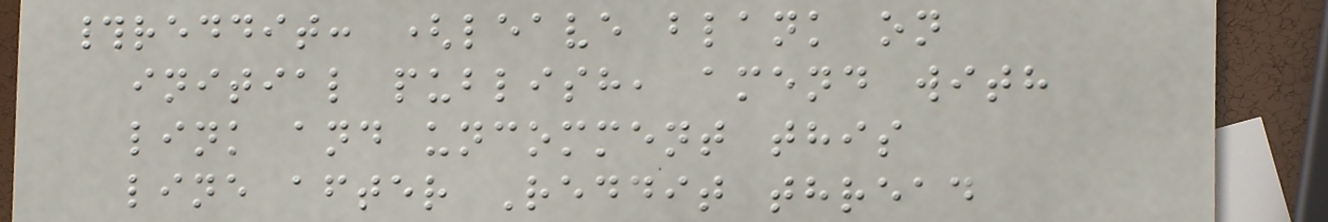#reddit: (leave blank on
initial publish, amend with
link and uncomment this
line after Reddit thread
